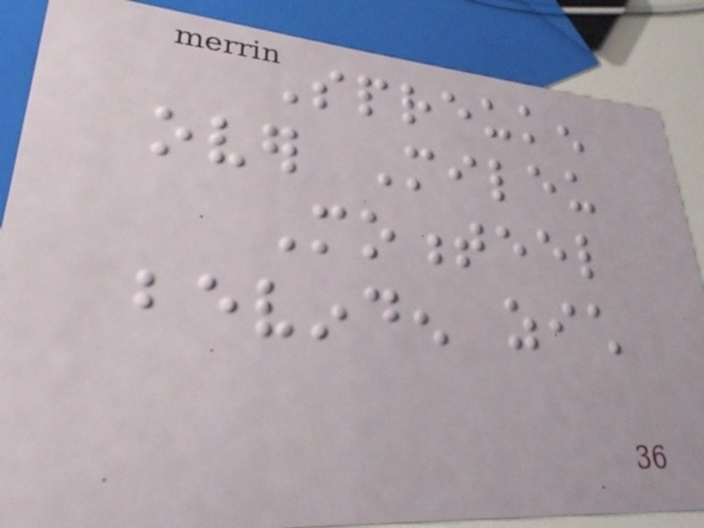Spreuken
over Mileu
Momenteel
bevinden zich
